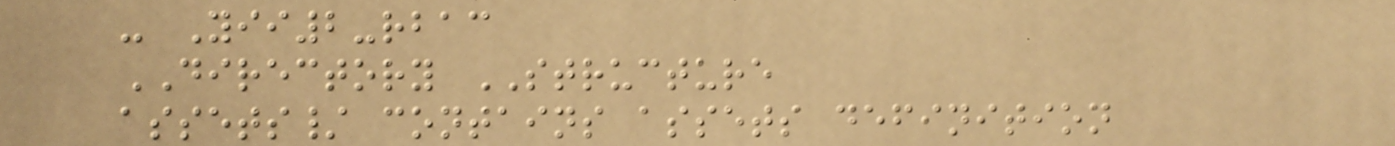- Yii2-rbac
DIRECTORY STRUCTURE
assets/ contains assets definition
